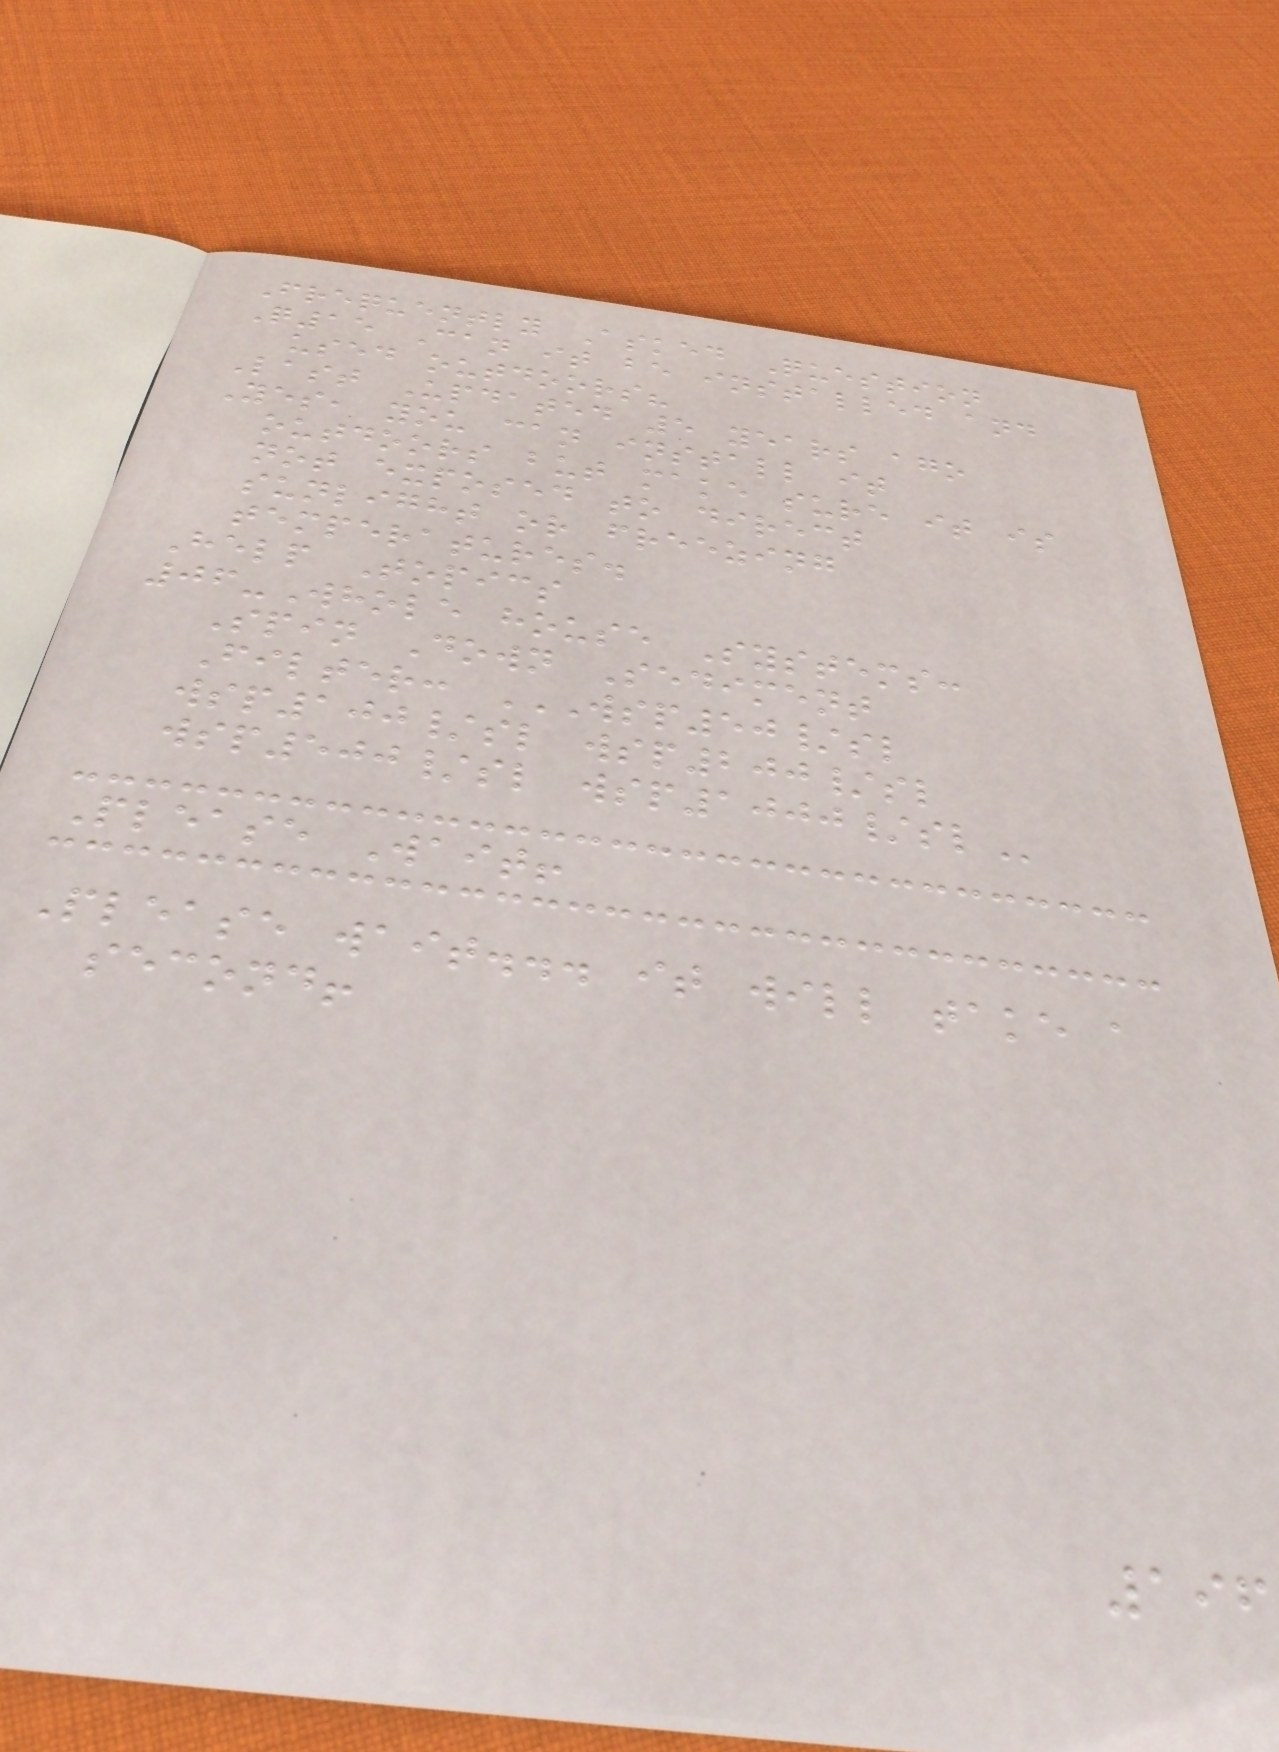Frequently Asked Question
Q15 Can it be installed and
used outdoors?
Last Updated 5 years ago
Yes, you can install it
outdoors but make sure it is
not exposed to direct
sunlight or freezing
temperatures.
Help Topics
06-Whole house Systems:
Spin Down Sediment
Filter: WSP50/SL
WSP100/SL WSP200/SL
WSP500/SL WSP1000/SL
Please Wait!
Please wait... it will take a
second!
196
